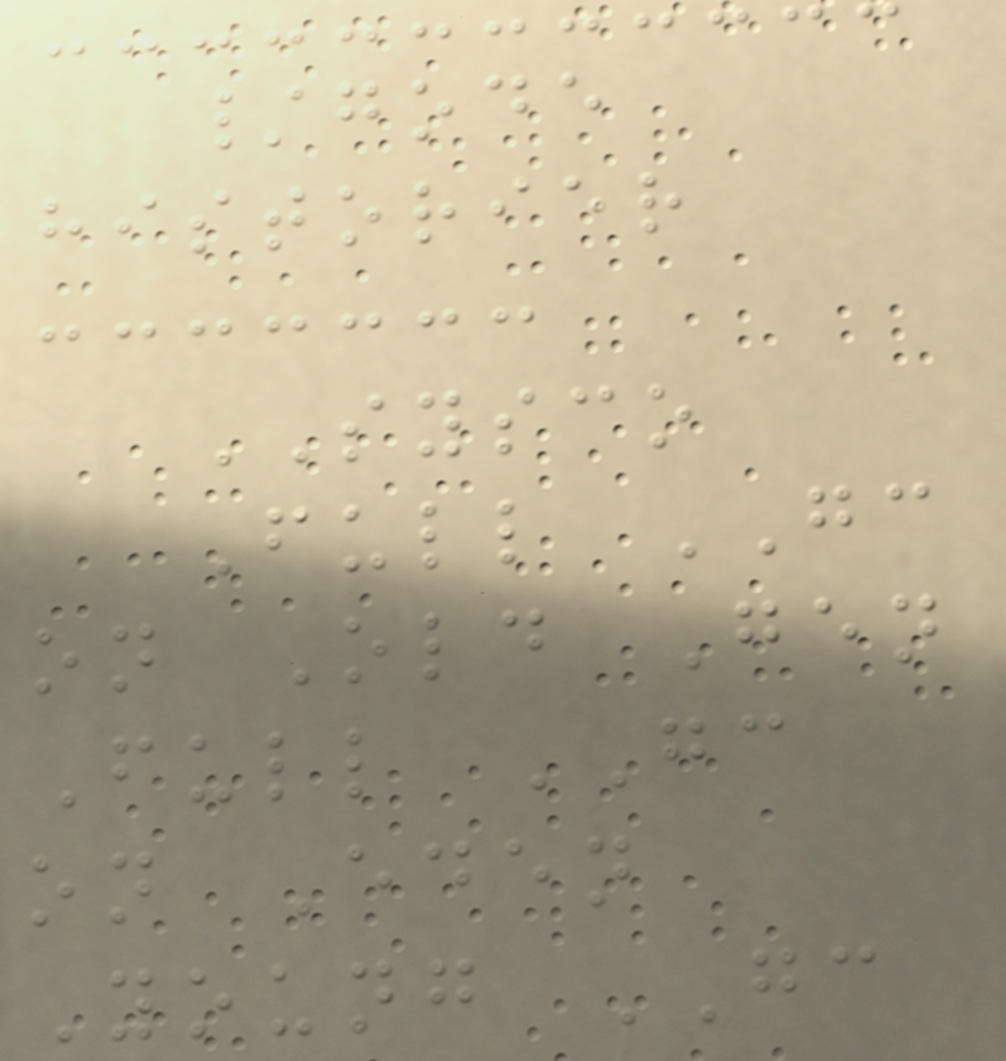/gode
historier
SYSCO
Full GC
on Old Gen
Full GC
on Eden
Young GC
